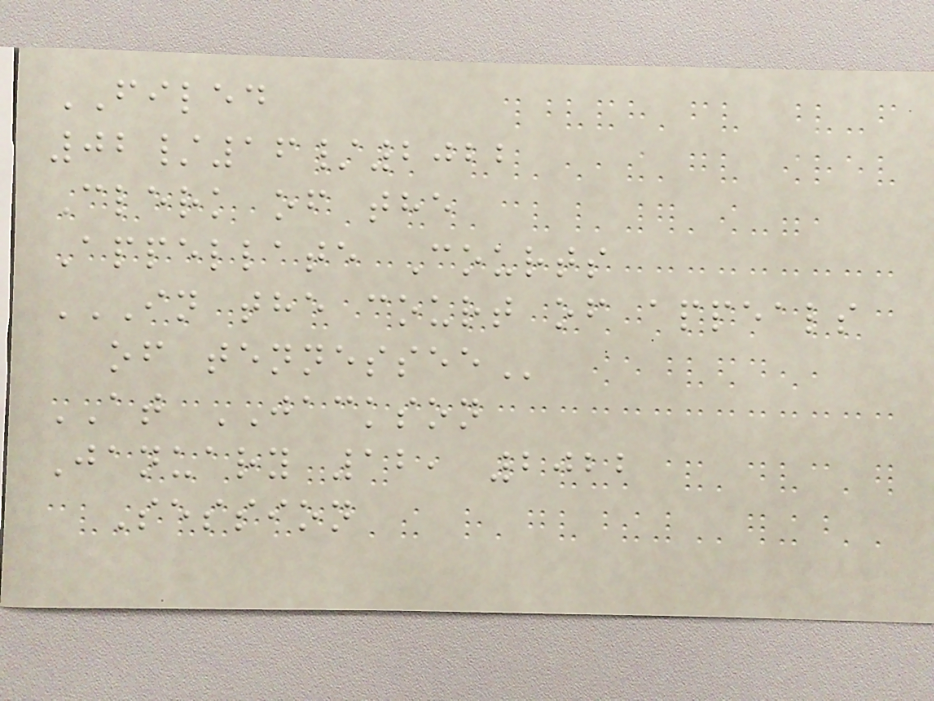FILED
02/16/2022
Clerk of the
Appellate Courts
IN THE COURT OF APPEALS
OF TENNESSEE
AT JACKSON
January 12, 2022
Session
